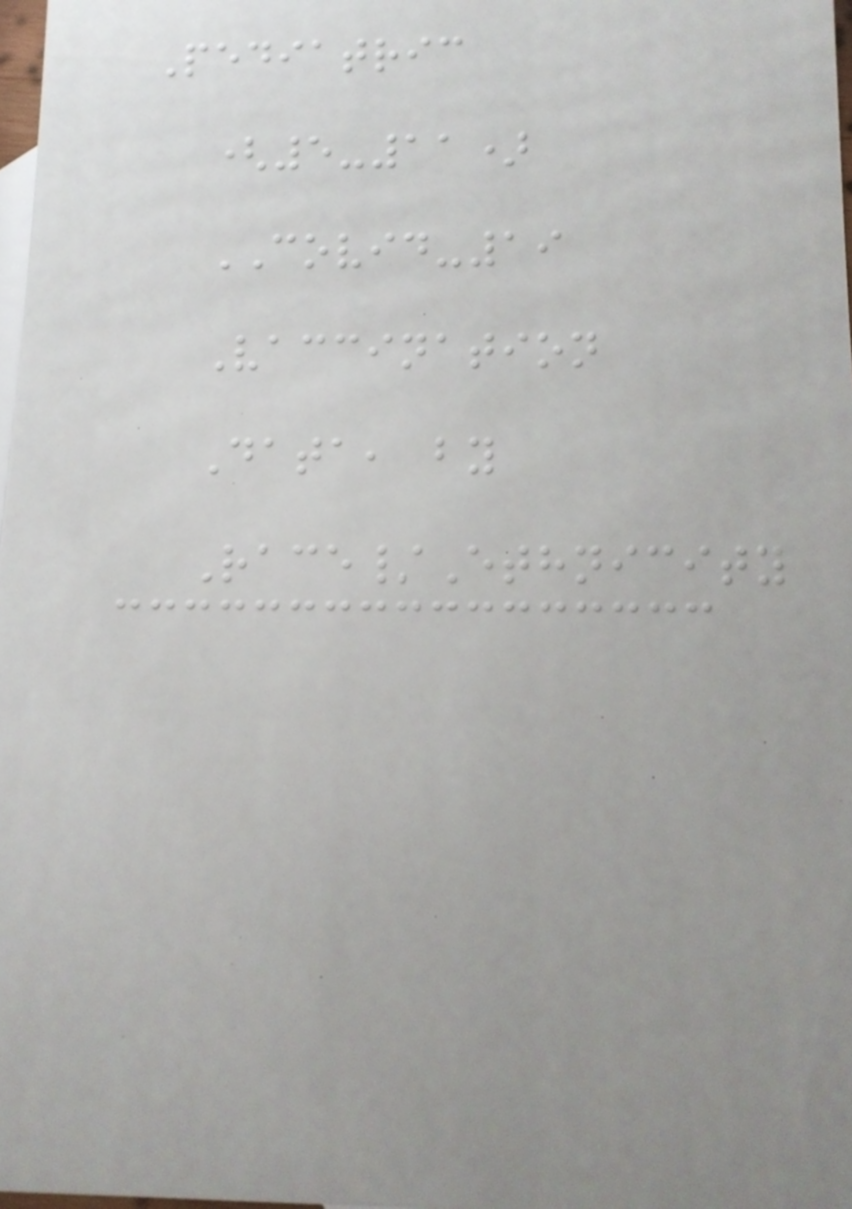Pediatric
(5-11)
COVID-19
Vaccination
Data, by
Race/Ethnicity
